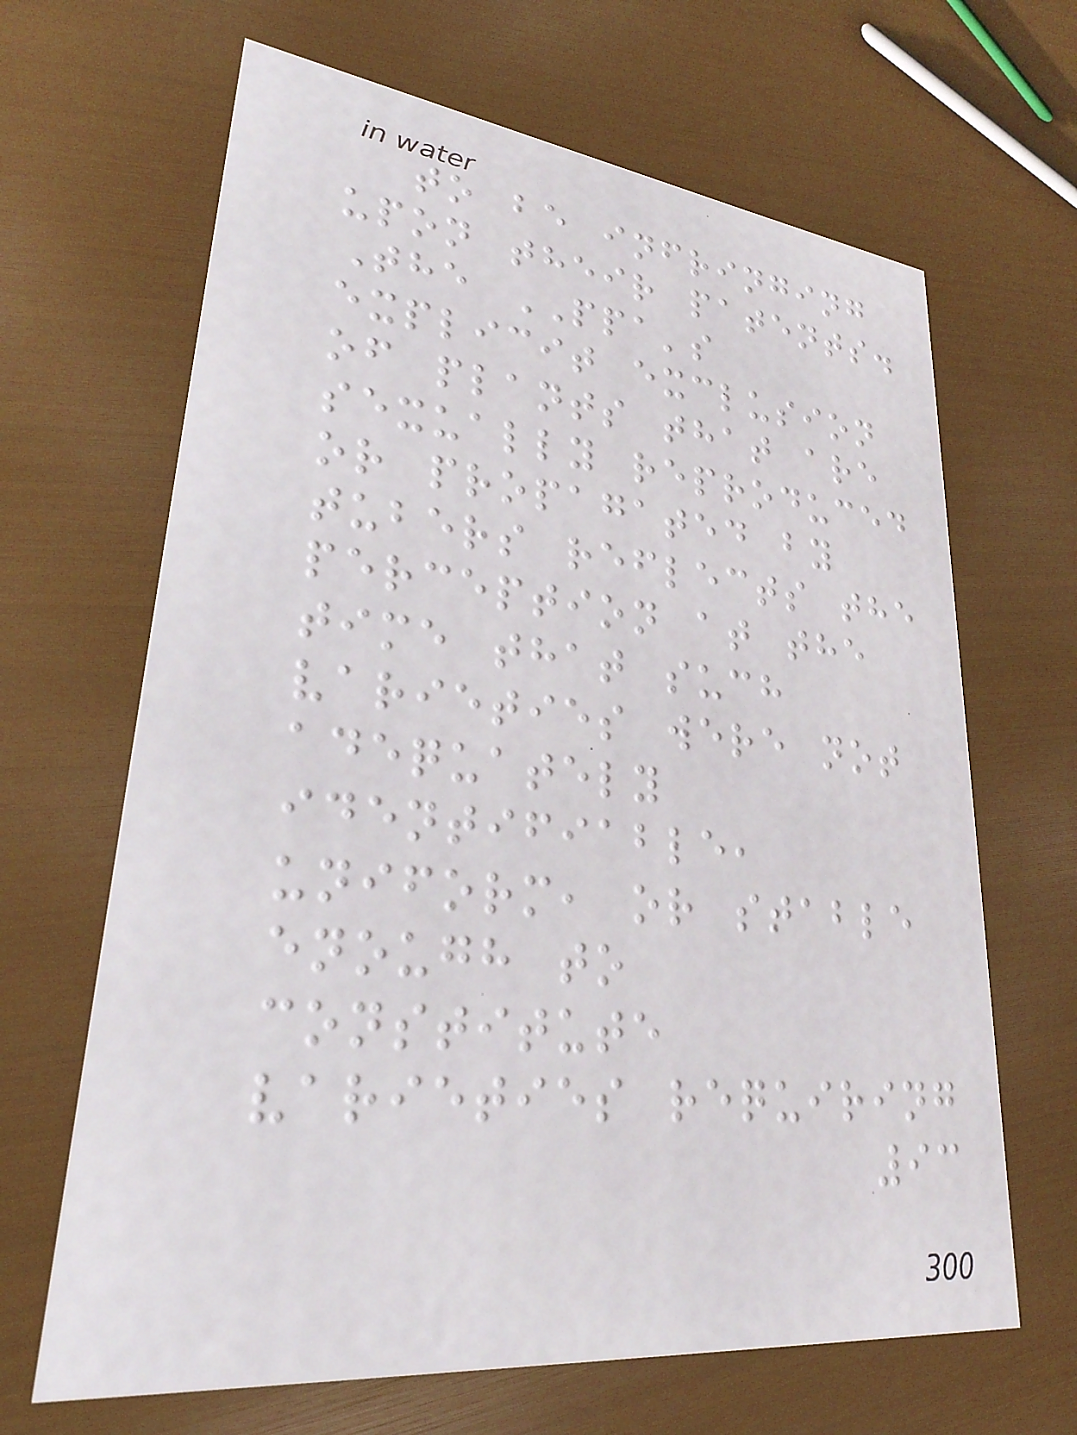to be infringing
upon their patents.
The PPA's
explicit exclusion
of plants that are
sexually reproduced
or propagated by
tubers reflects the
perception at the
time that such
varieties were not
adequately
identifiable,
uniform, or stable
enough to
constitute
varieties requiring
93
